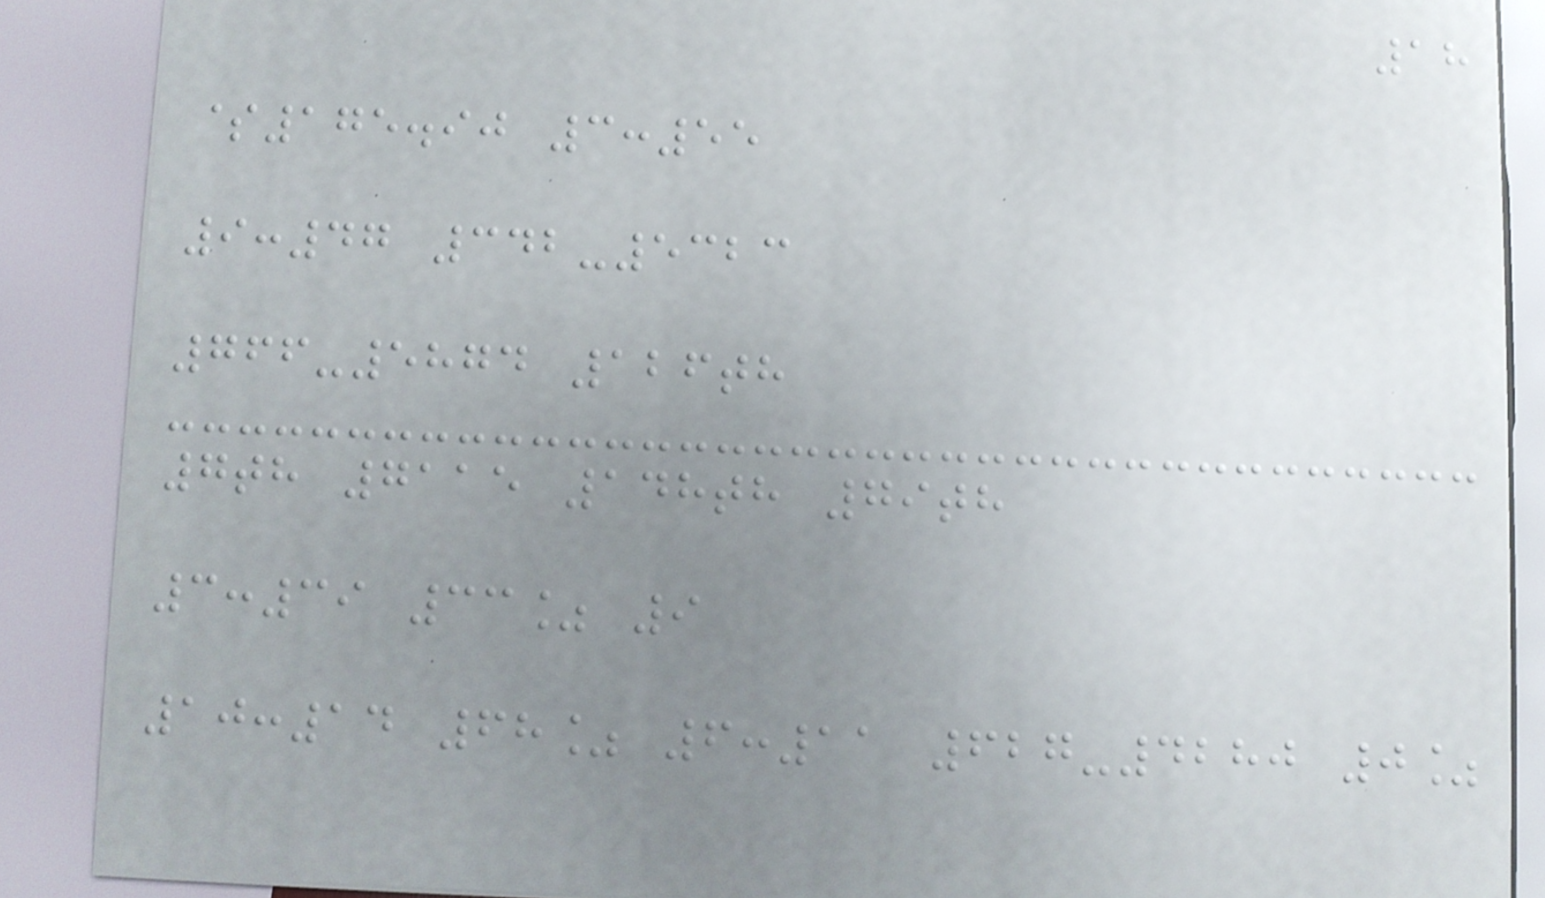18
$175.90 3:55
9:47 342-5323
766-5874 126th
7th 7115 148th 79th
3:39 33% 9
10:14 68% 6:11 627-4280 0%
